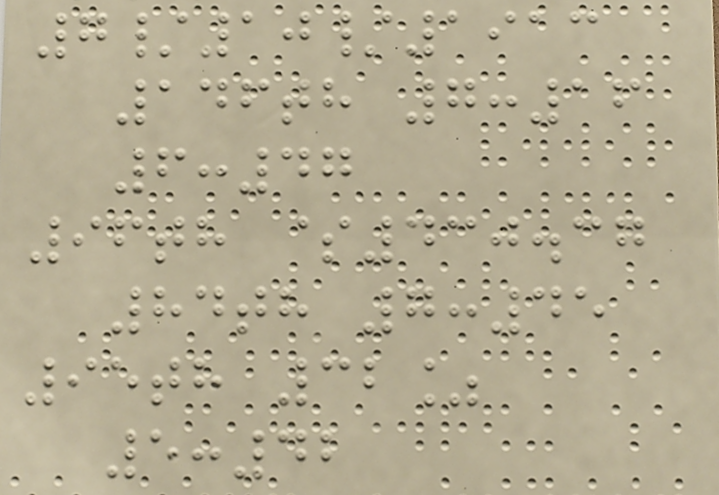7/10/1913
146th 7:16
6:47
96th $430.37
84th 7:45
95th 32%
5:42
